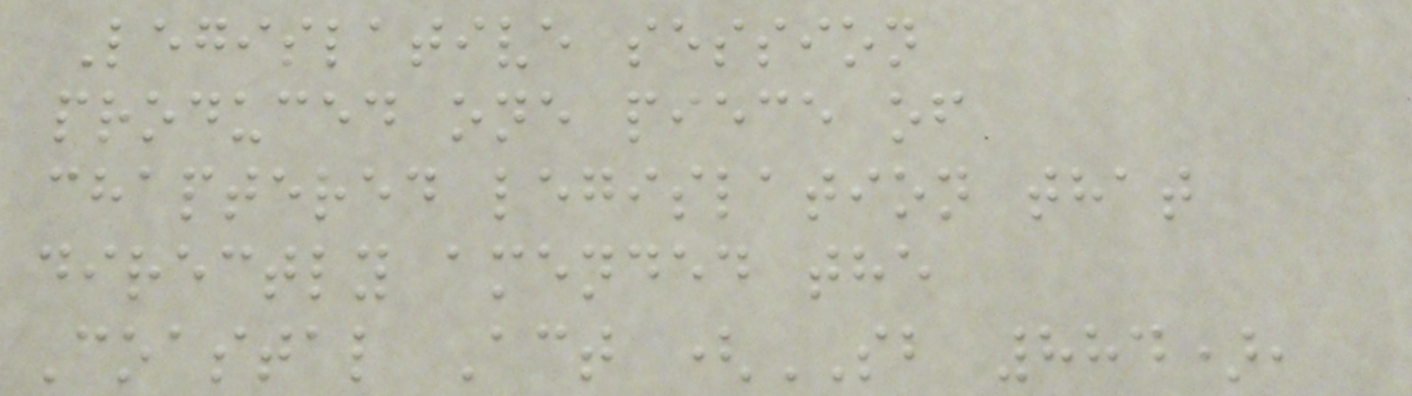Legislative session
produced one piece of
chaptered legislation that
directly amended the
Coastal Act (SB 884),
